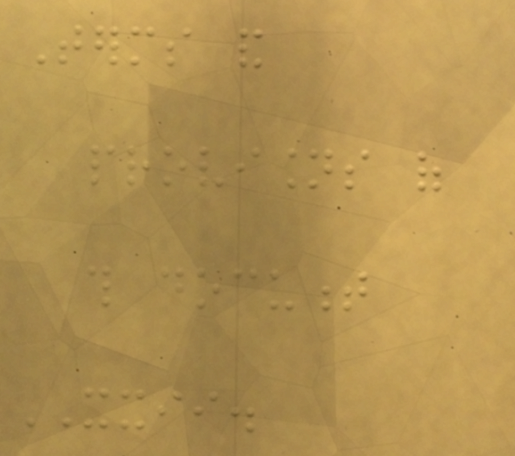Terms and
provisions of
this document
XXII.
